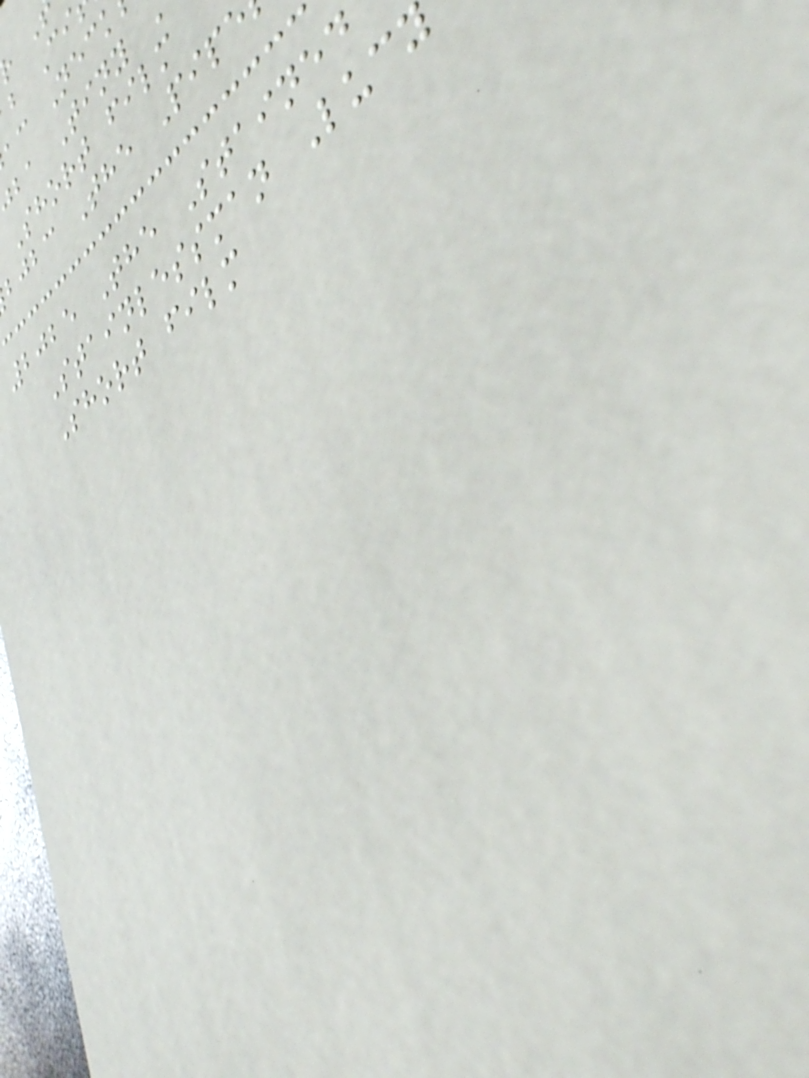ac Neck
ba Tiny
Short film
bjbc The Pipe
2025 The Stained
Stainlessman Lucy
Short film
